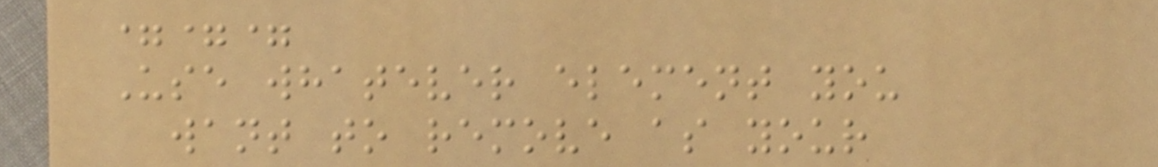===
Use whatever element you
want to remove as your
